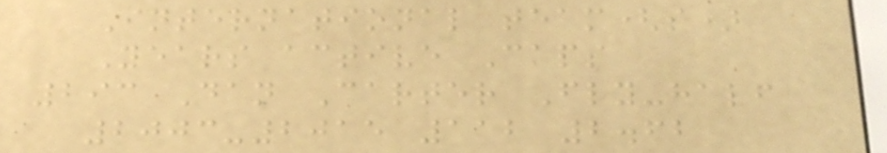International team(s)
Years active Caps
293 Dan Carter Fly-half
2003-2015 112 2.62
